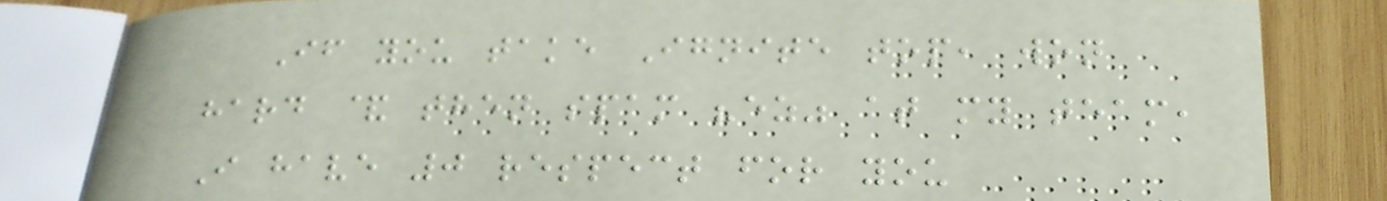If you take Ignite top, won
hard & then spam "ez" at my team,
I have 0 respect for you
